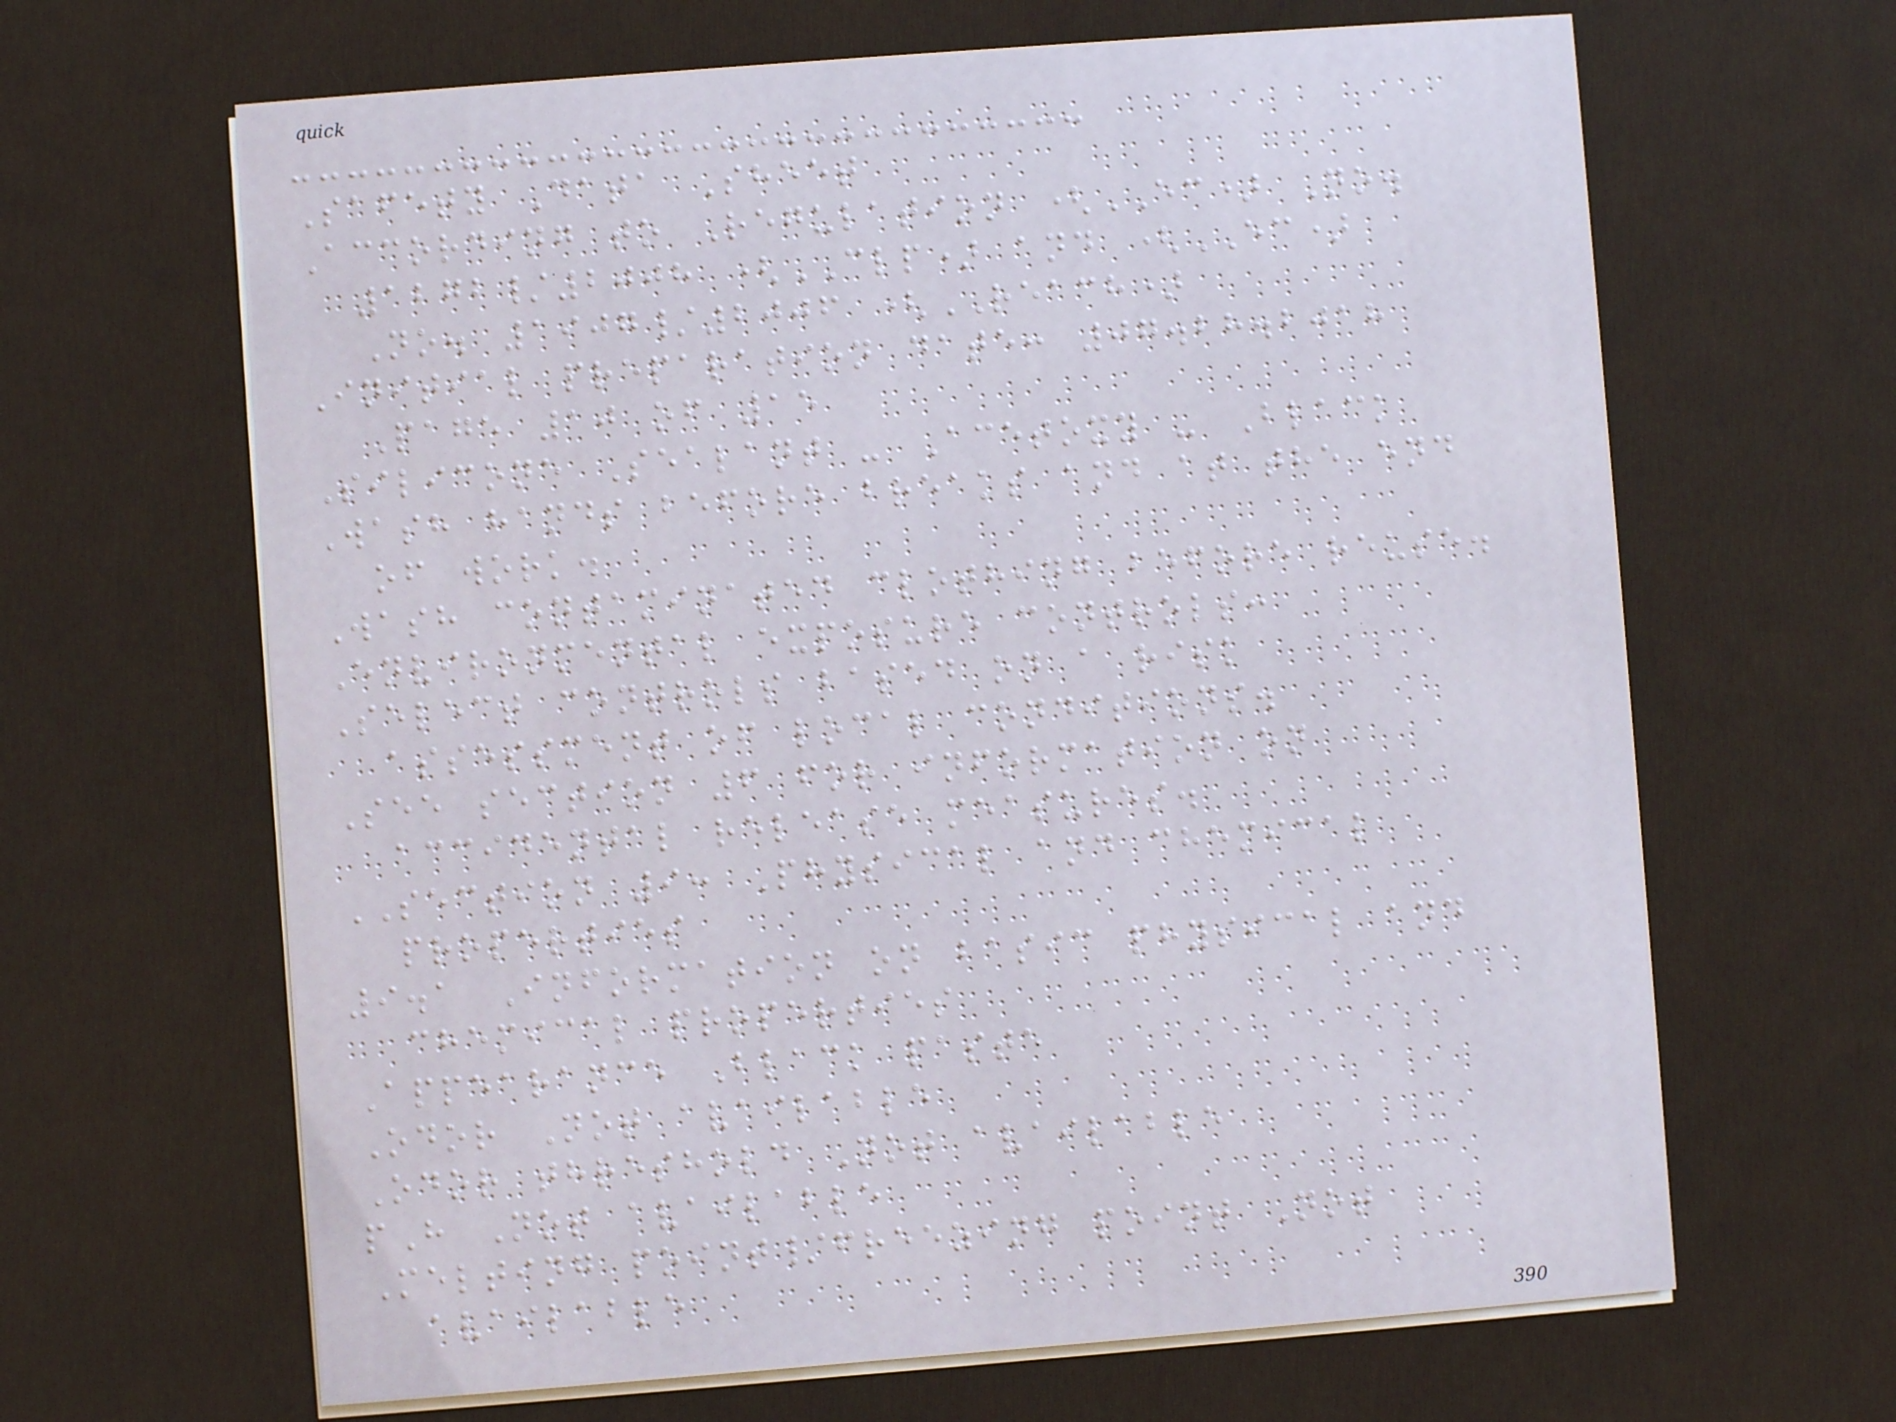Safety Data Sheet
According to Regulation (EC) No.
1272/2008 (CLP) and (EC)
No. 1907/2006 (REACH)
Initial preparation date: 07.28.2018
Page 10 of 15
Silicone Sealant - Acetoxy - Black
Wash hands before breaks and at the end
of work.
Wash contaminated clothing before reuse.
Environmental exposure controls:
Select controls based on a risk
assessment of local conditions.
See section 6 for information on
accidental release measures.
SECTION 9: Physical and chemical
properties
9.1 Information on basic physical and
chemical properties
Appearance Black paste
Odor Not available
Odor threshold Not available
pH Not available
Melting point/freezing point Not
available
